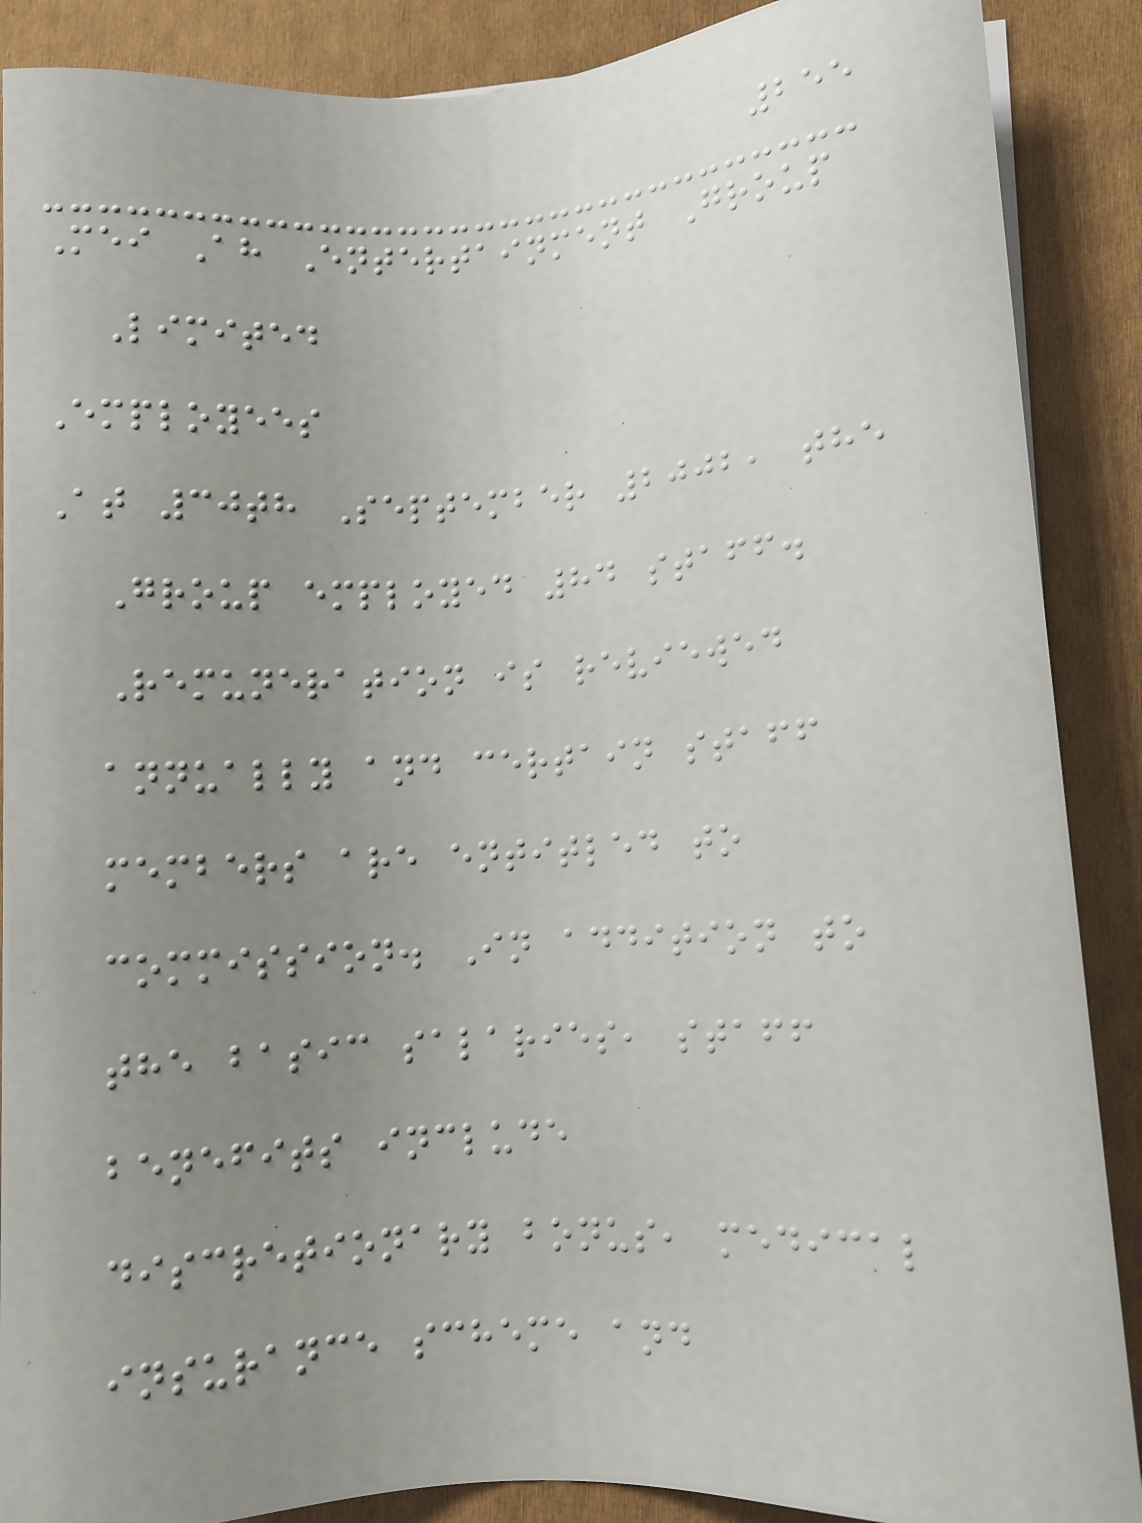255
Mei Ah Entertainment Group
Limited
Employees
At 30th September 2002, the
Group employed 84 staff.
Remuneration is reviewed
annually and certain staff
members are entitled to
commission. In addition to
the basic salaries, staff
benefits include
discretionary bonus, medical
insurance scheme and
